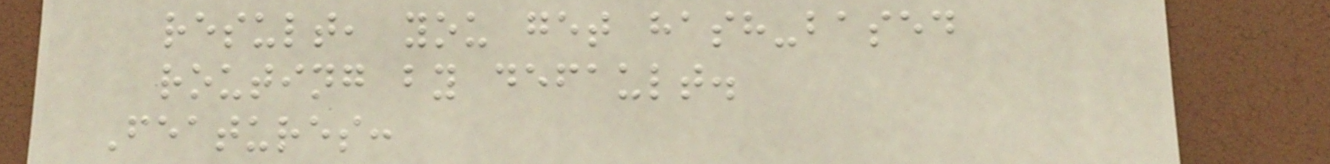result, you get hash-based
routing by default.
Features:
